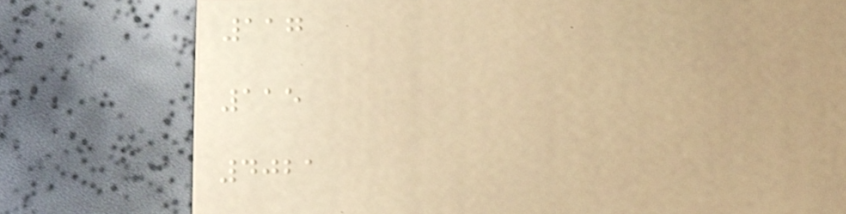117
115
4021
